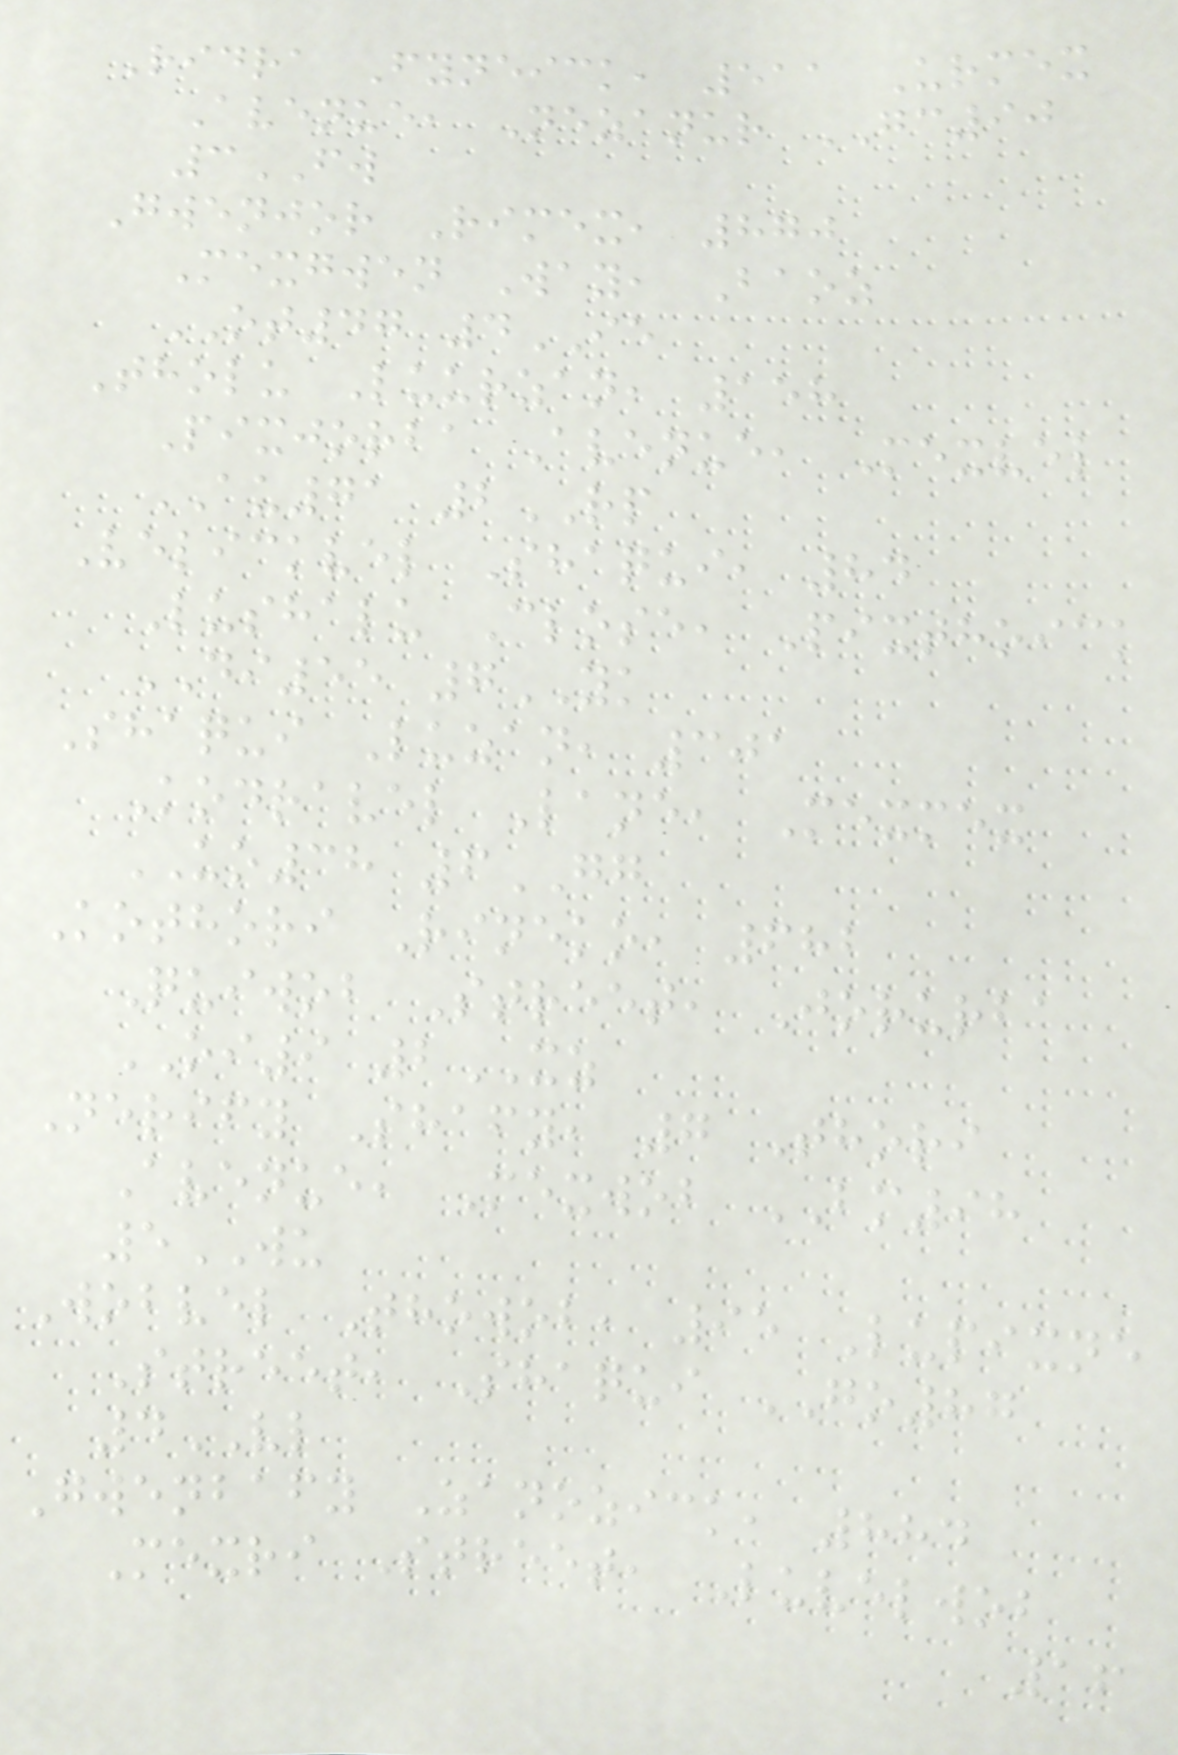Ridra Fyneick, 511 Urmex
Avenue, Nezanur GC90
3FW
Gwenjor Rimex, 870
Mexgwen Way, Baoz
OT47 4IE
Tholu Luurzan, 158
Pixjorba Avenue, Mexvel
AU71 2RP
Velickvel Shaqui, 84
Lushalu Close, Pixthoick
DI55 7YK
Shaqui Luzan, 301
Kodravel Lane, Mexmex
UO38 6GG
Kothori Rineko, 682
Quiwob Street, Jorurba
OI9 2XZ
Nerify Shafy, 7 Thori
Avenue, Mexwob BM98
5WU
Wobvel Thowob, 95 Lupixne
Street, Shaqui GO87
4VL
Gwenbafy Zanozick, 884
Mexri Street, Luvelwob
16
